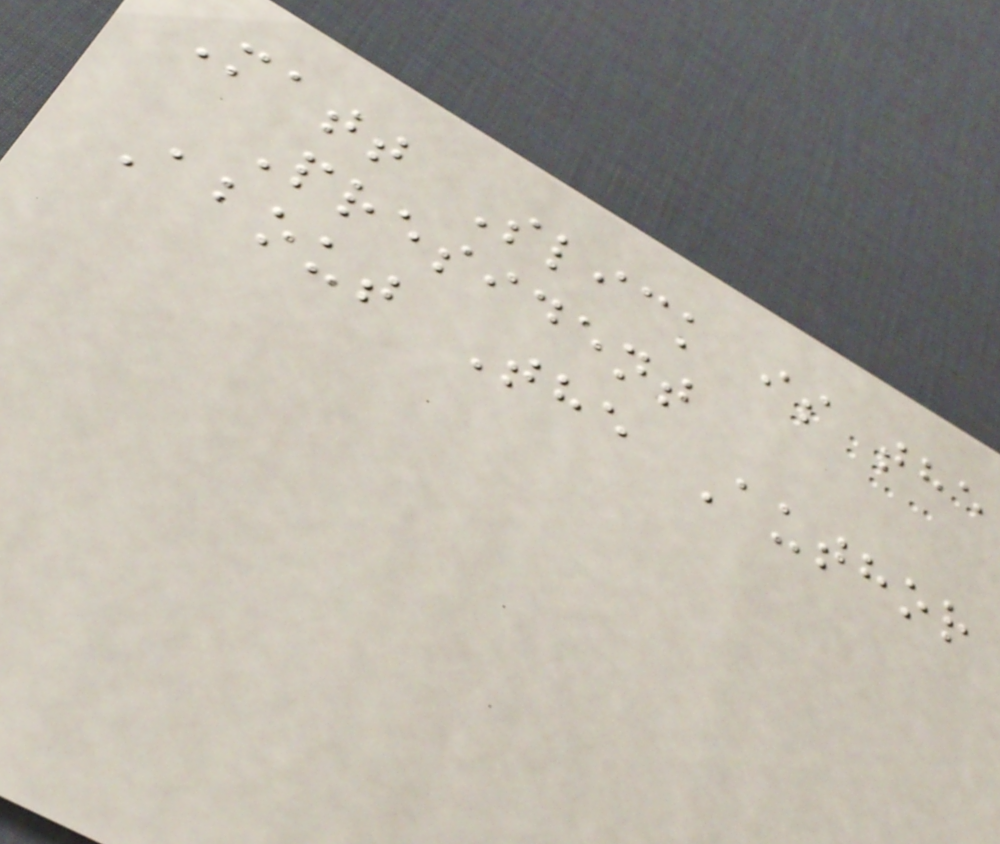Matt Slick is the
President
About The Author
